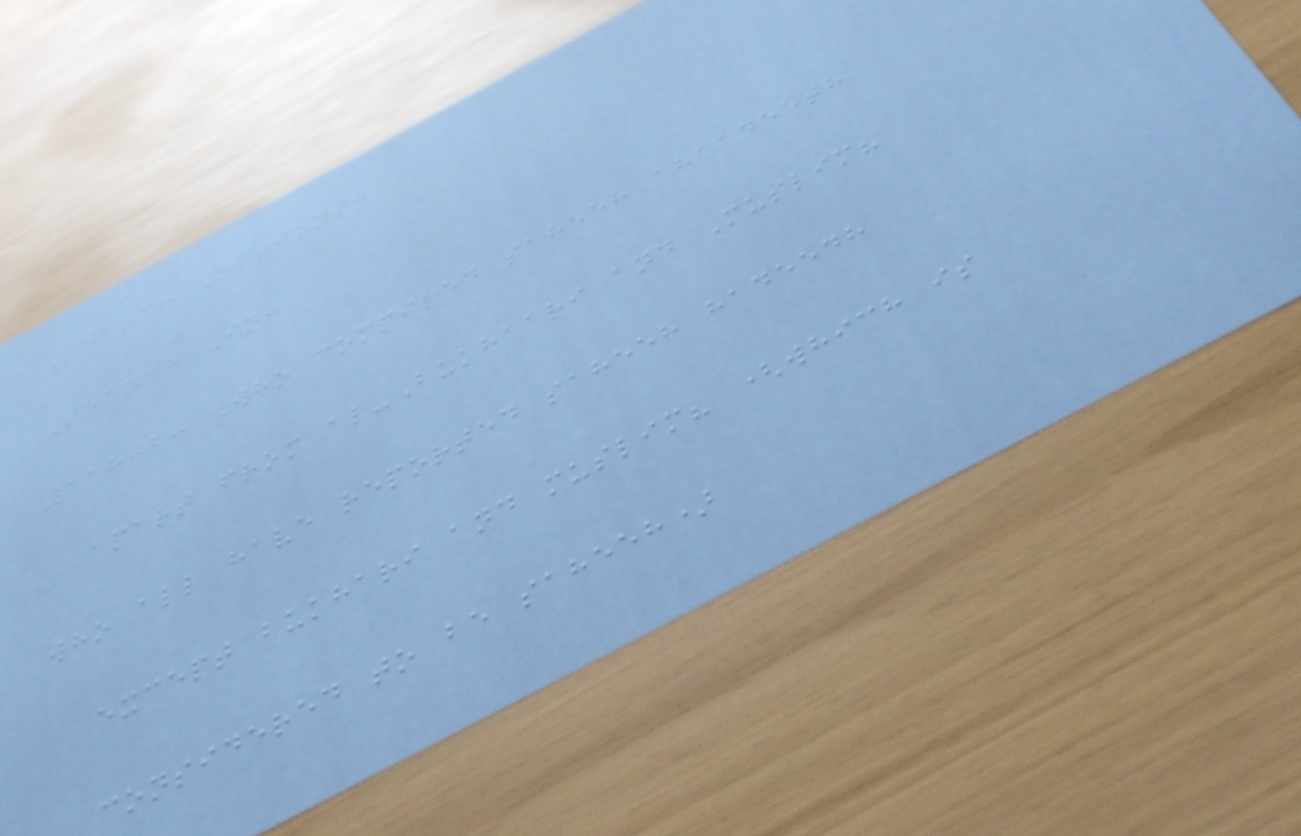Search Options:
Search In:
11802: Who compiled saheeh ahaadeeth
apart from al-Bukhaari and Muslim?
who all have reported saheeh hadeedh
except bukhari and muslim? (which is
considered to be saheeh)
